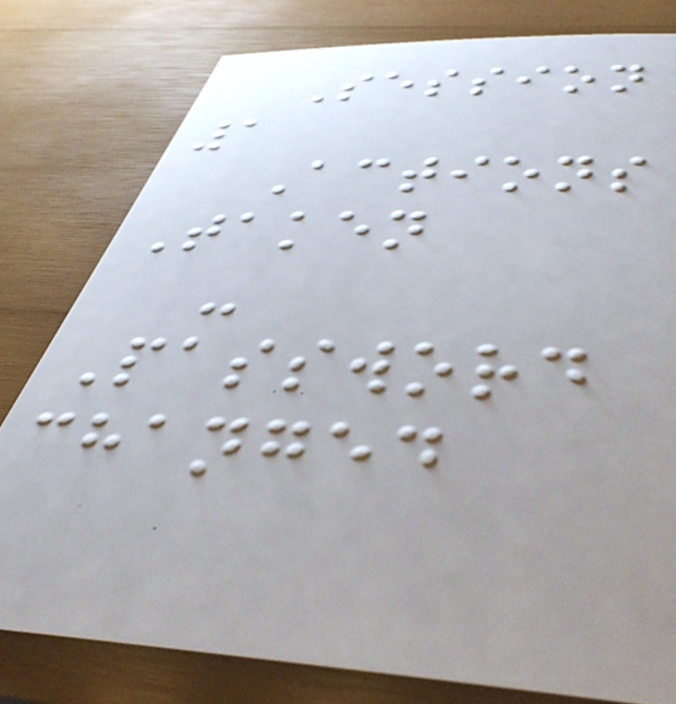Session
1
Actions
Taken
-
Password
changed
